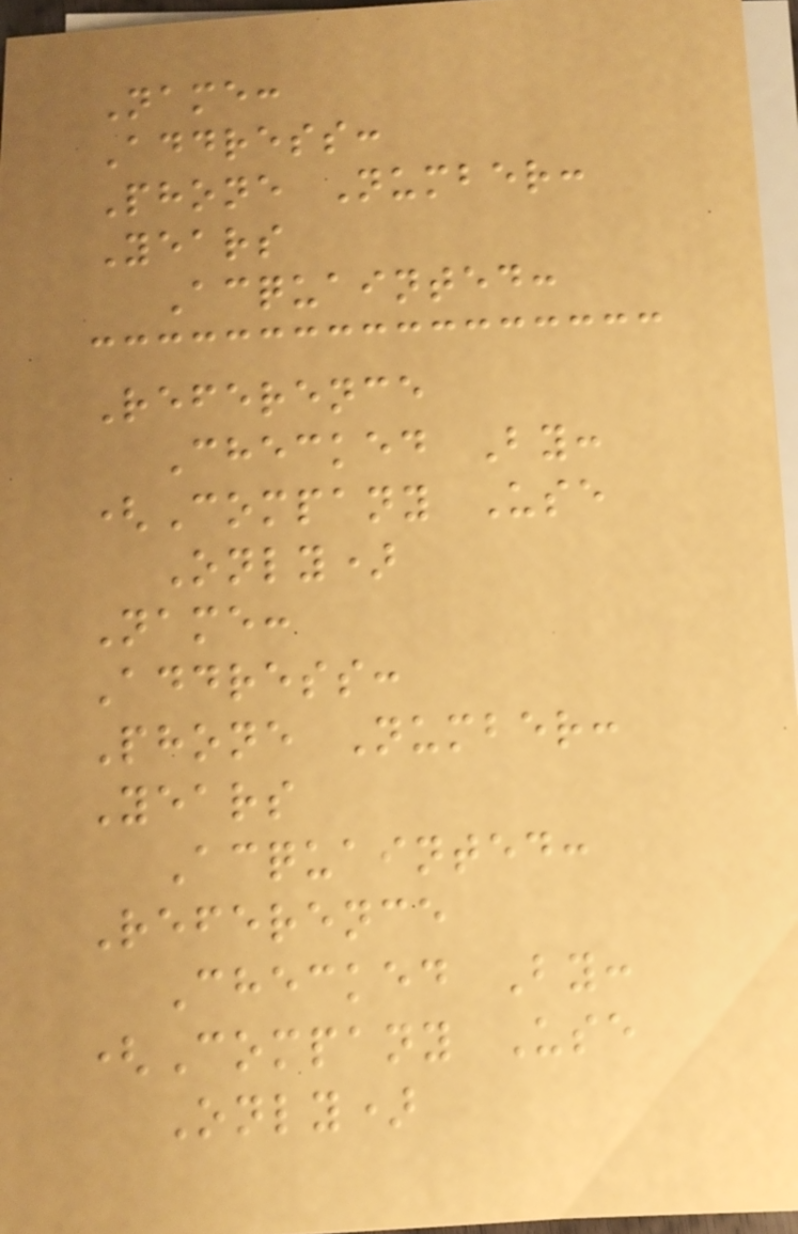Name:
Address:
Phone Number:
Years
Acquainted:
Reference
Checked By:
(Company Use
Only)
Name:
Address:
Phone Number:
Years
Acquainted:
Reference
Checked By:
(Company Use
Only)
